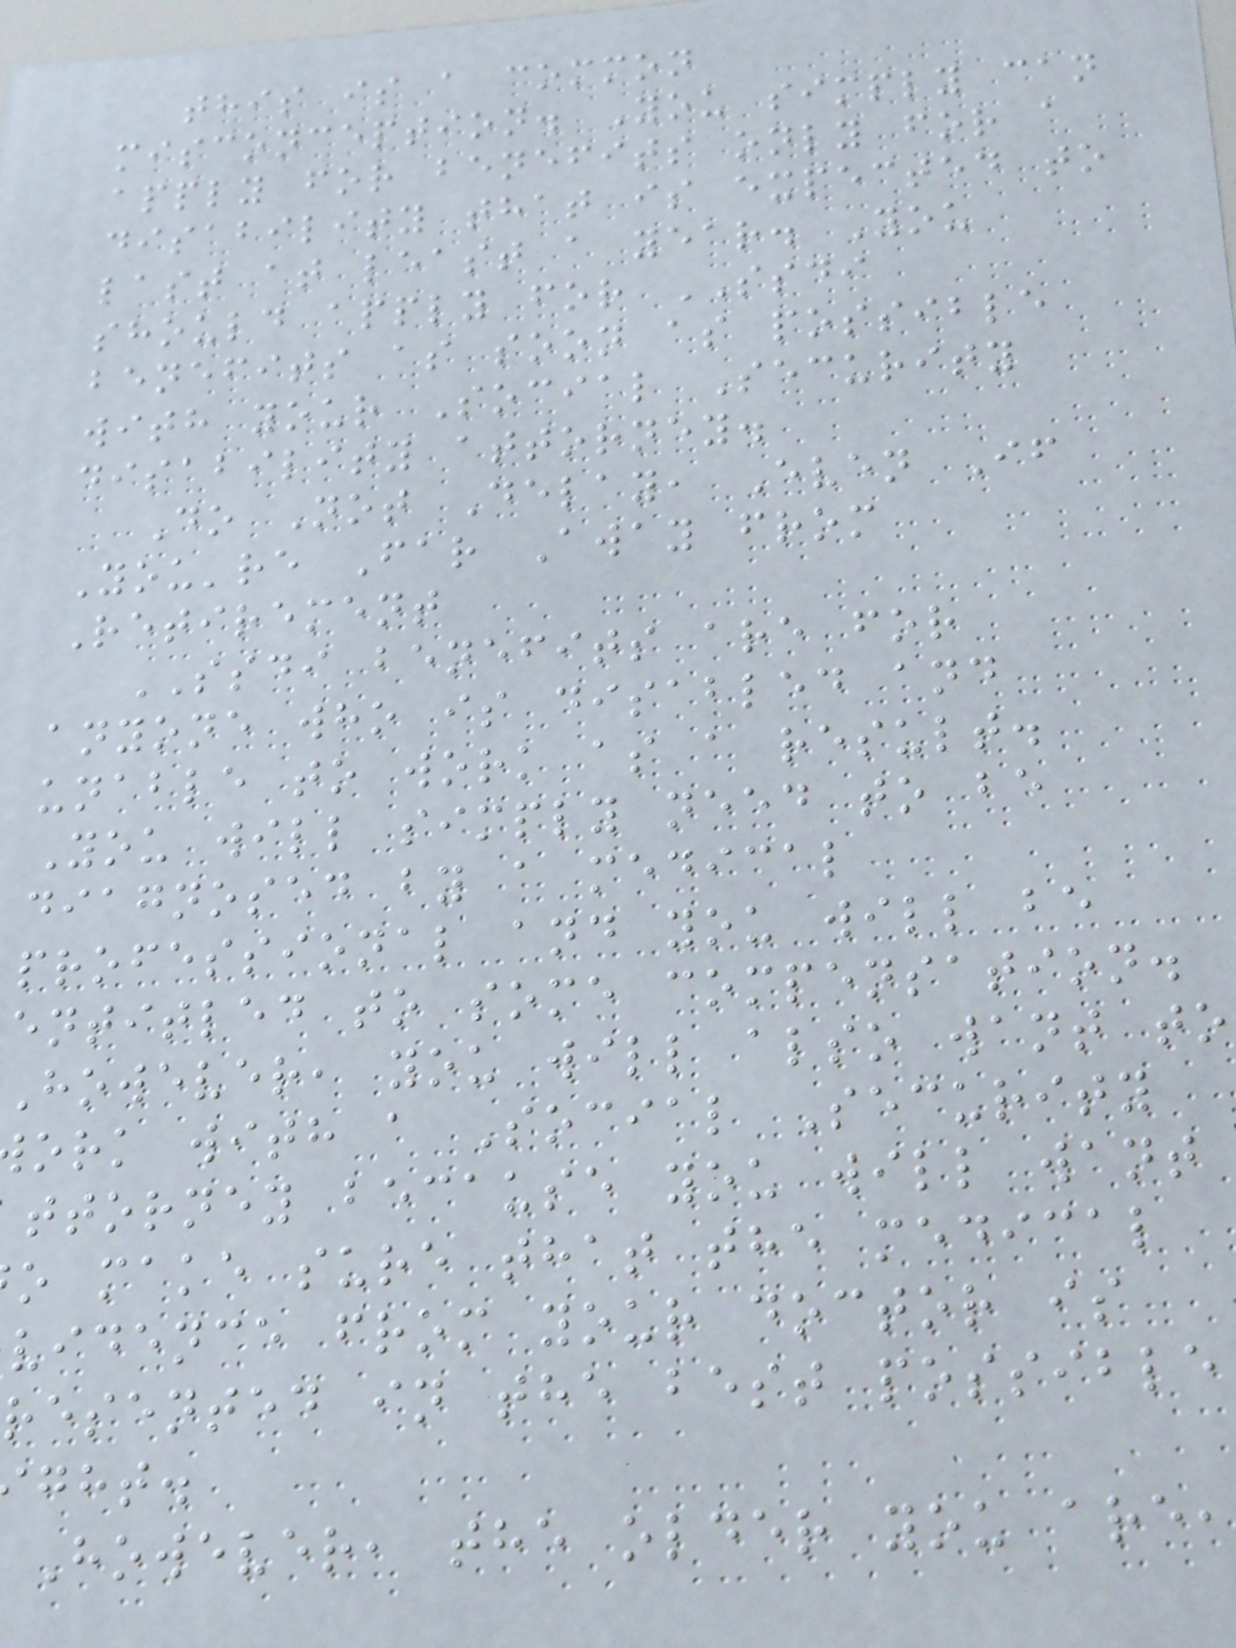this is a common
misconception. You simply can
apply for benefits only for a
disability that is expected to
last at least a year. You
should apply for SSDI
benefits as soon as possible
with your Social Security
disability attorney.
Do Not Delay, Even If
You're Far Away from
Retirement
SSDI benefits are for
anyone who is disabled and
unable to work as a result.
You will simply need to be
diagnosed by a medical
professional and you will be
entitled to some compensation.
However, you will also want to
ork with a Social Security
ttorney because you will want
o make sure that the medical
vidence from your doctor is
resented in the best possible
ght.
However, the older you are,
